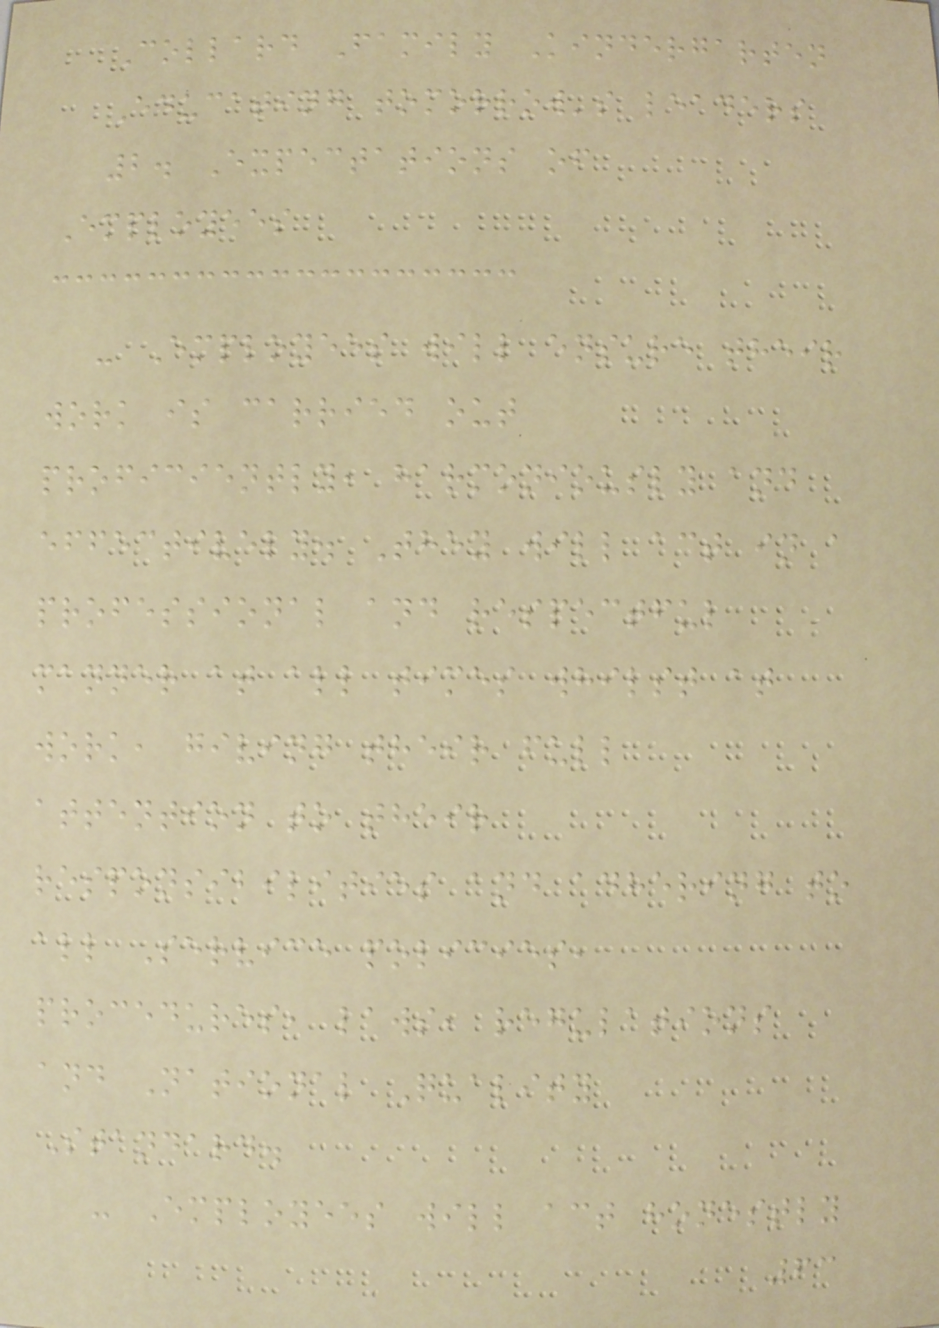Collard Family Kindergarten
Educating tomorrow's leaders
2. Expectations of
Employees
- Employees will ensure their
work is carried out
proficiently, harmoniously and
effectively. They will act in a
professional and respectful
manner at all times whilst at
work, giving their full
attention to their
responsibilities and adhering to
all Service policies,
procedures, laws, regulations
and National Quality
Standard.
- Employees will act honestly
63
